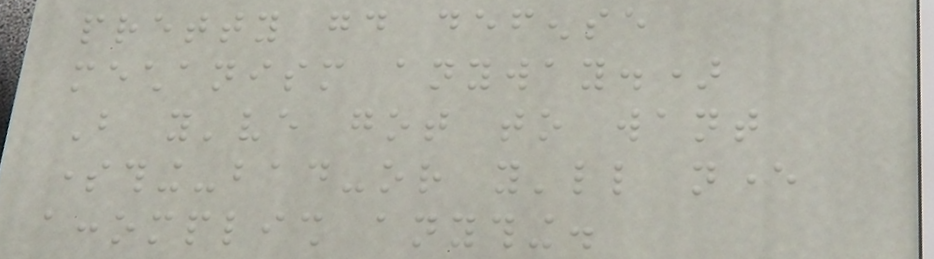pretty good defense
mechanism anyway.)
But you've got to want
something-bad-or you'll never
accomplish anything.
